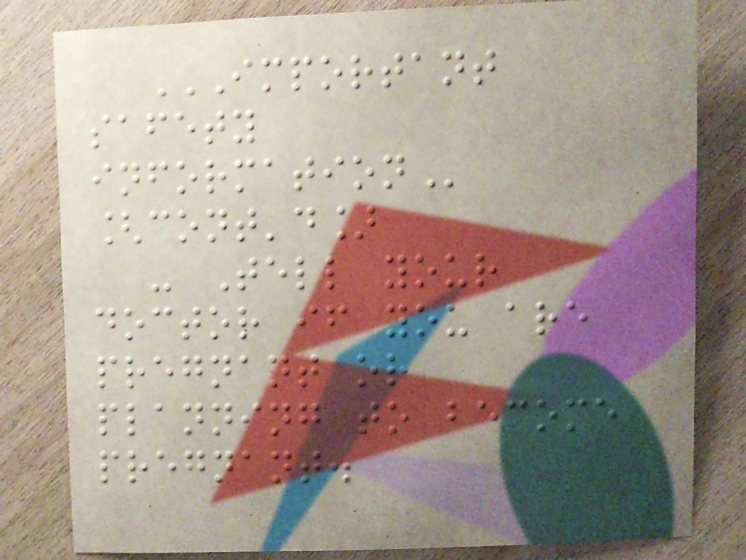IMPORTANT
SAFETY
INFORMATION
[cont'd]
- Tell your
doctor if you are
pregnant or
planning to become
pregnant.
